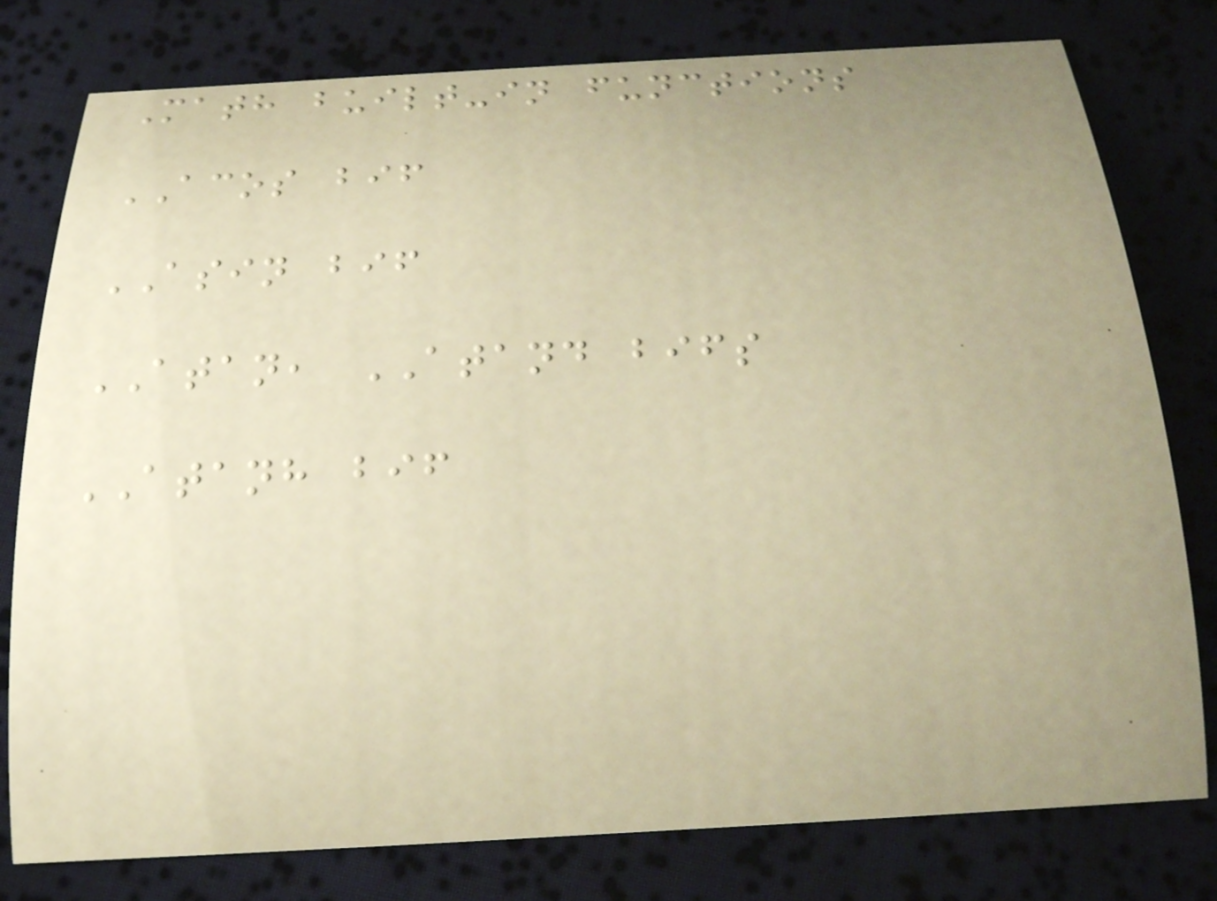Math built-in functions
ACOS bif
ASIN bif
ATAN, ATAND bifs
ATANH bif
